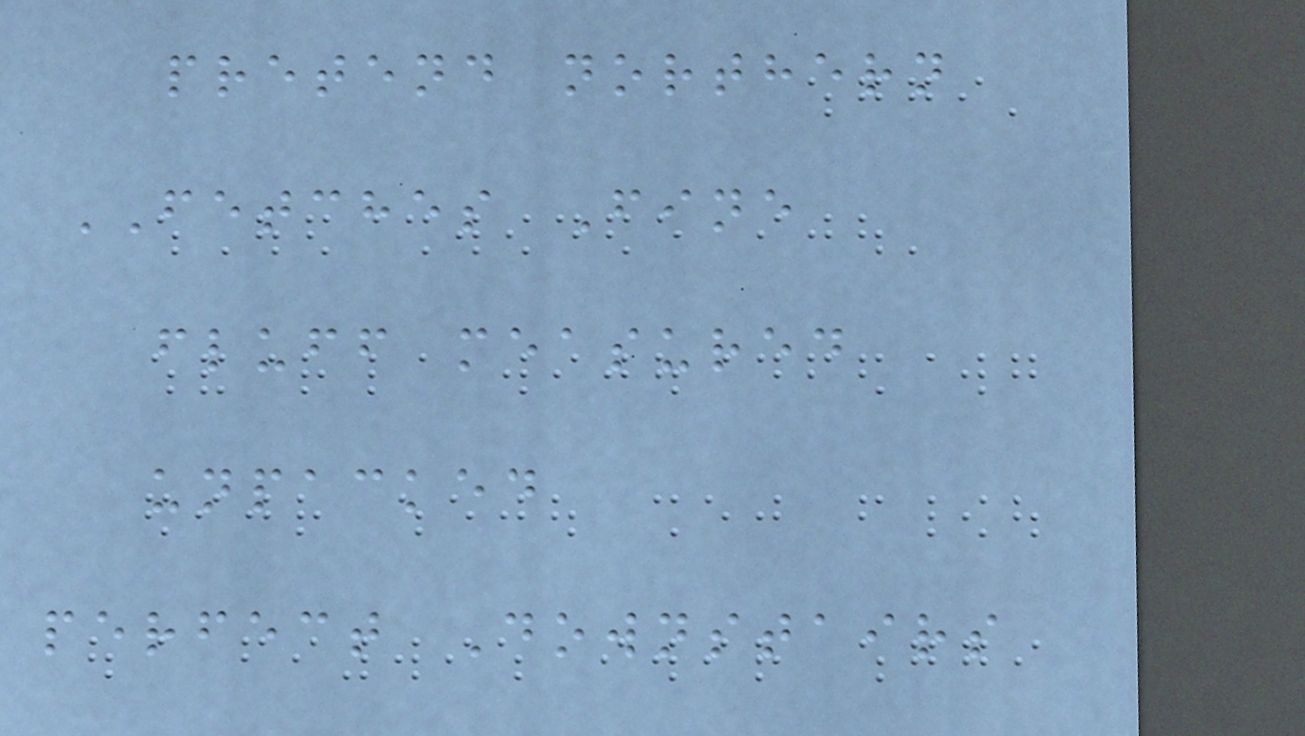pretend northern
FETCHES Fine
fluff measured
unpacked
perfect Downstairs
